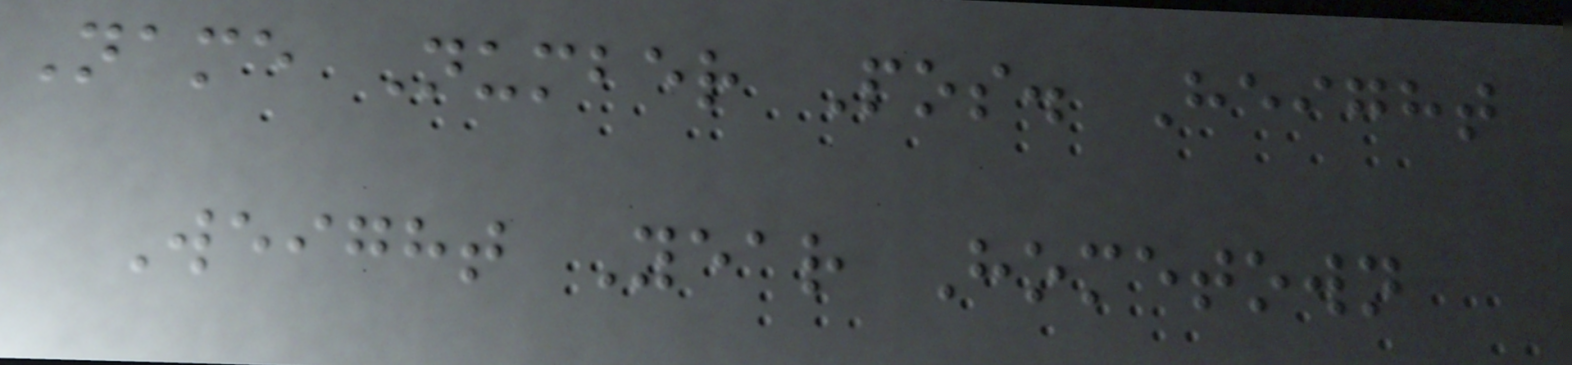Name Number Pos. Height
Weight Year Hometown
